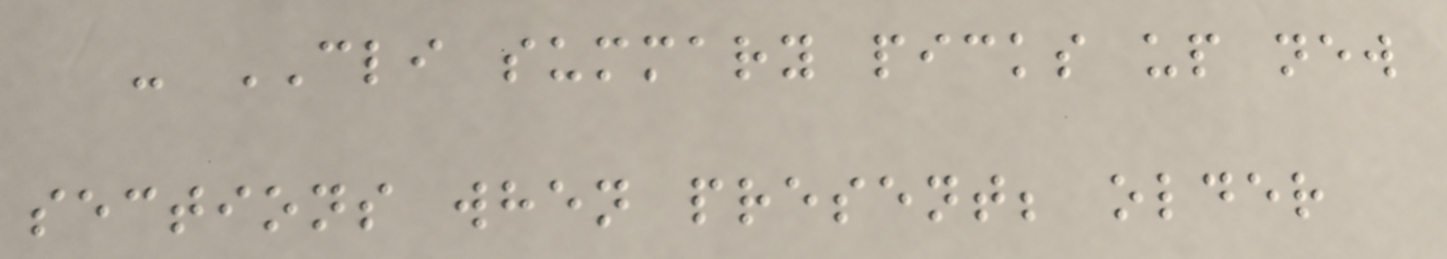- CLI summary picks up new
sections when present; older
